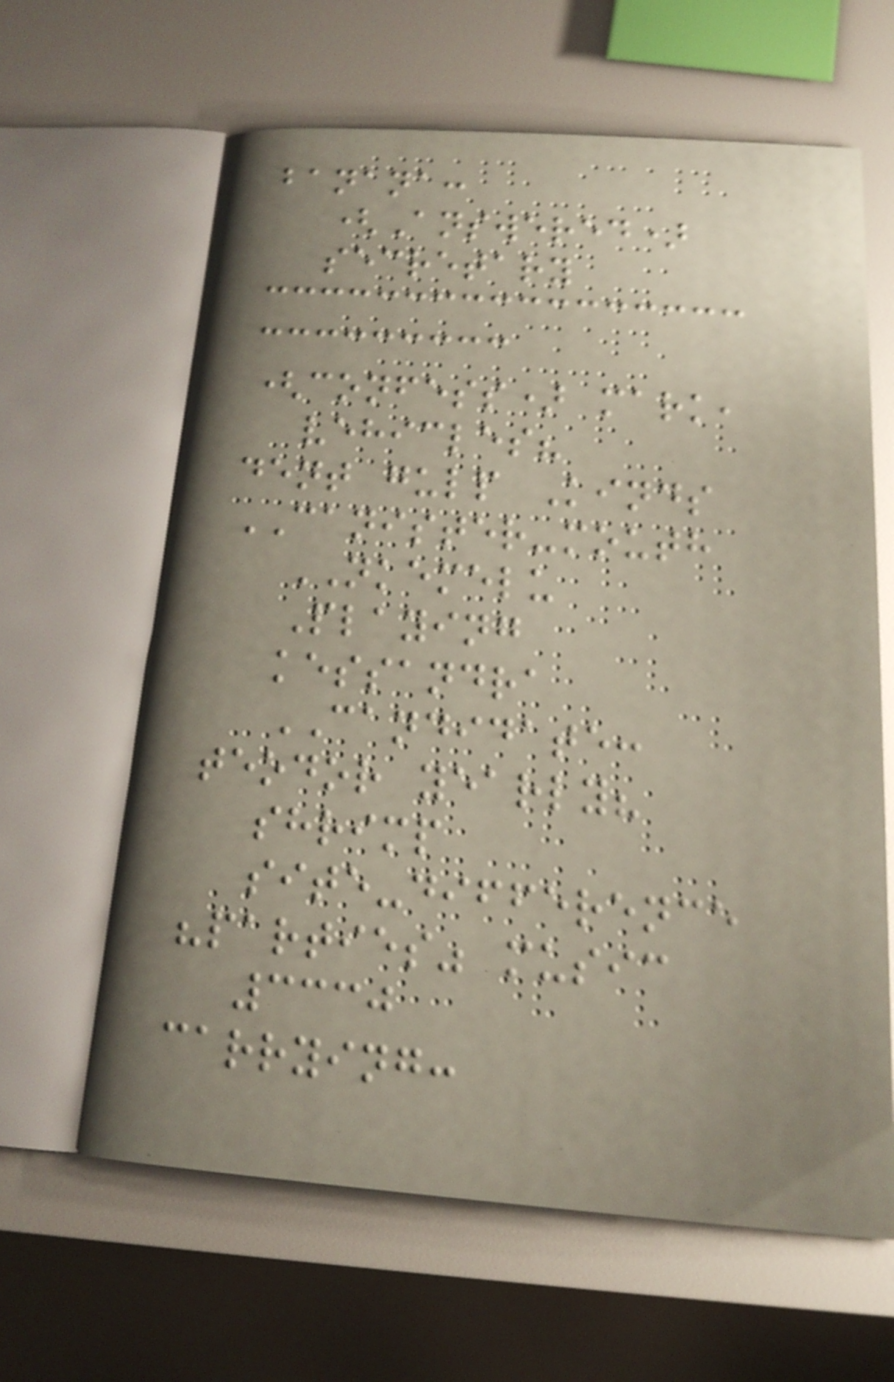banana:
(Answered)
secretary
(confess) mark,
vehicles?
dent gulp Kinds
CANISTER-mouth
NKEMELU
Playing
kessandra
CANDIDATE:
teodor yearly?
shrimp
site-difference
"parties" music
3330
carrying:
